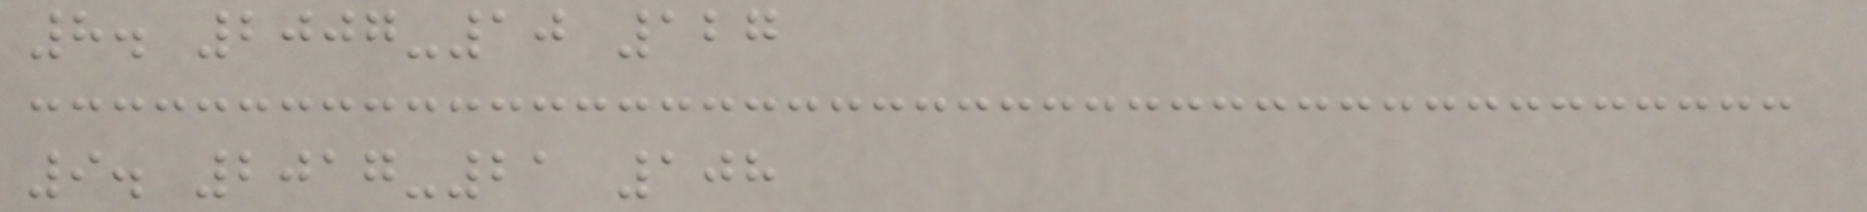8. 2007-10 127
9. 2017-21 108
